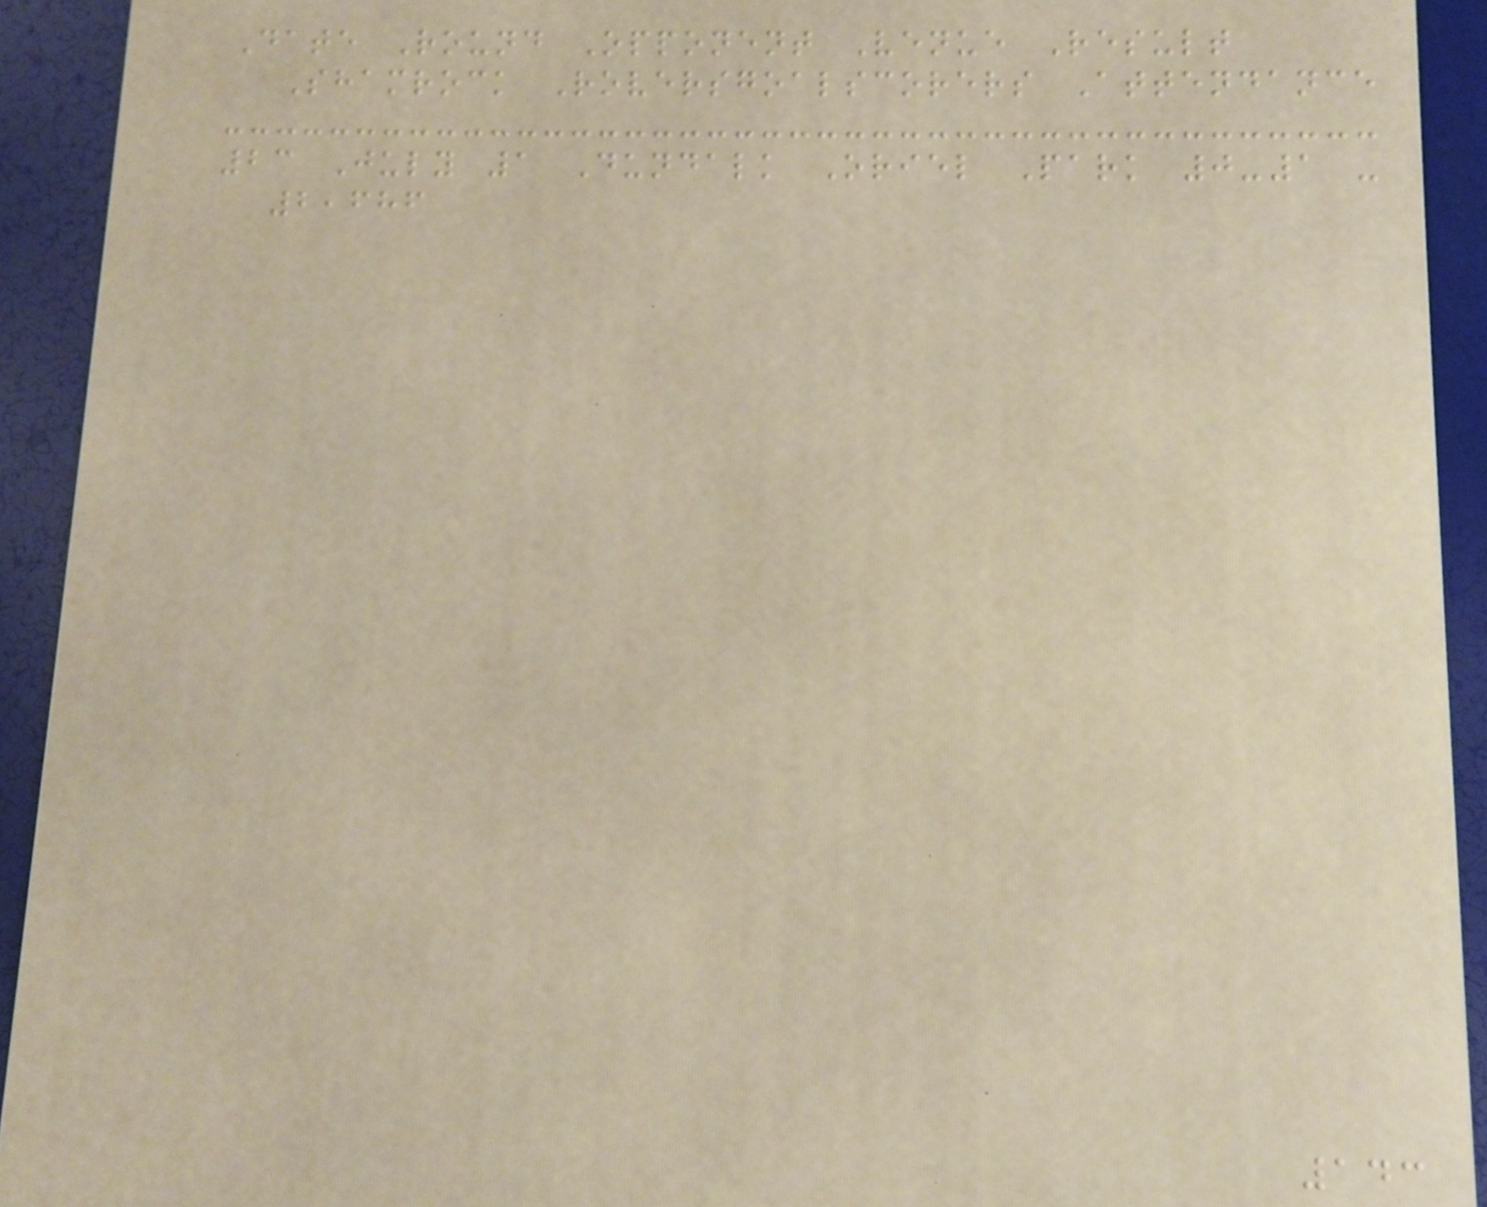Date Round Opponent Venue Result
Shamrock Roversgoalscorers Attendance
23 July 1 Dundalk Oriel Park 0-1 -
2,686
143
